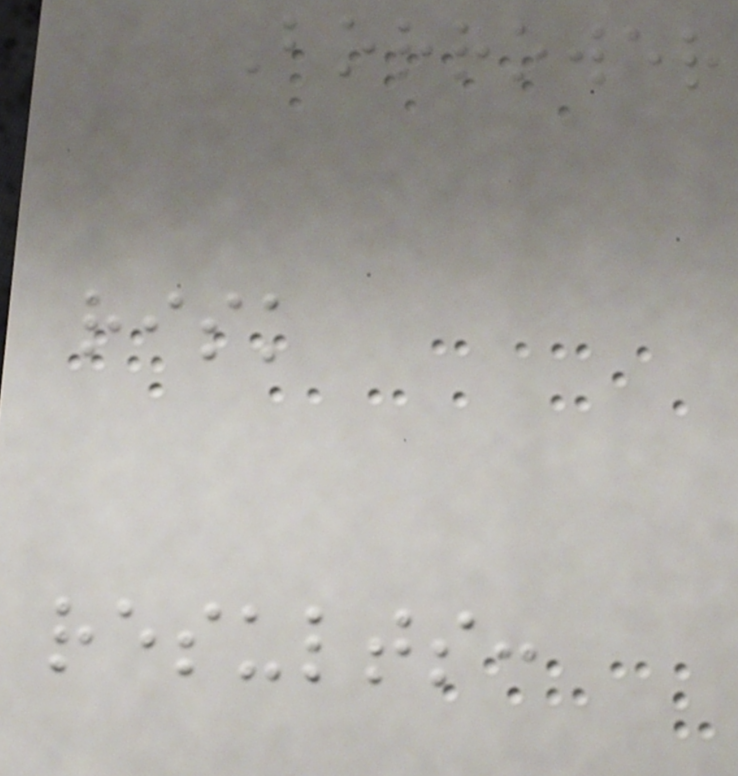Borrower
risk
results:
